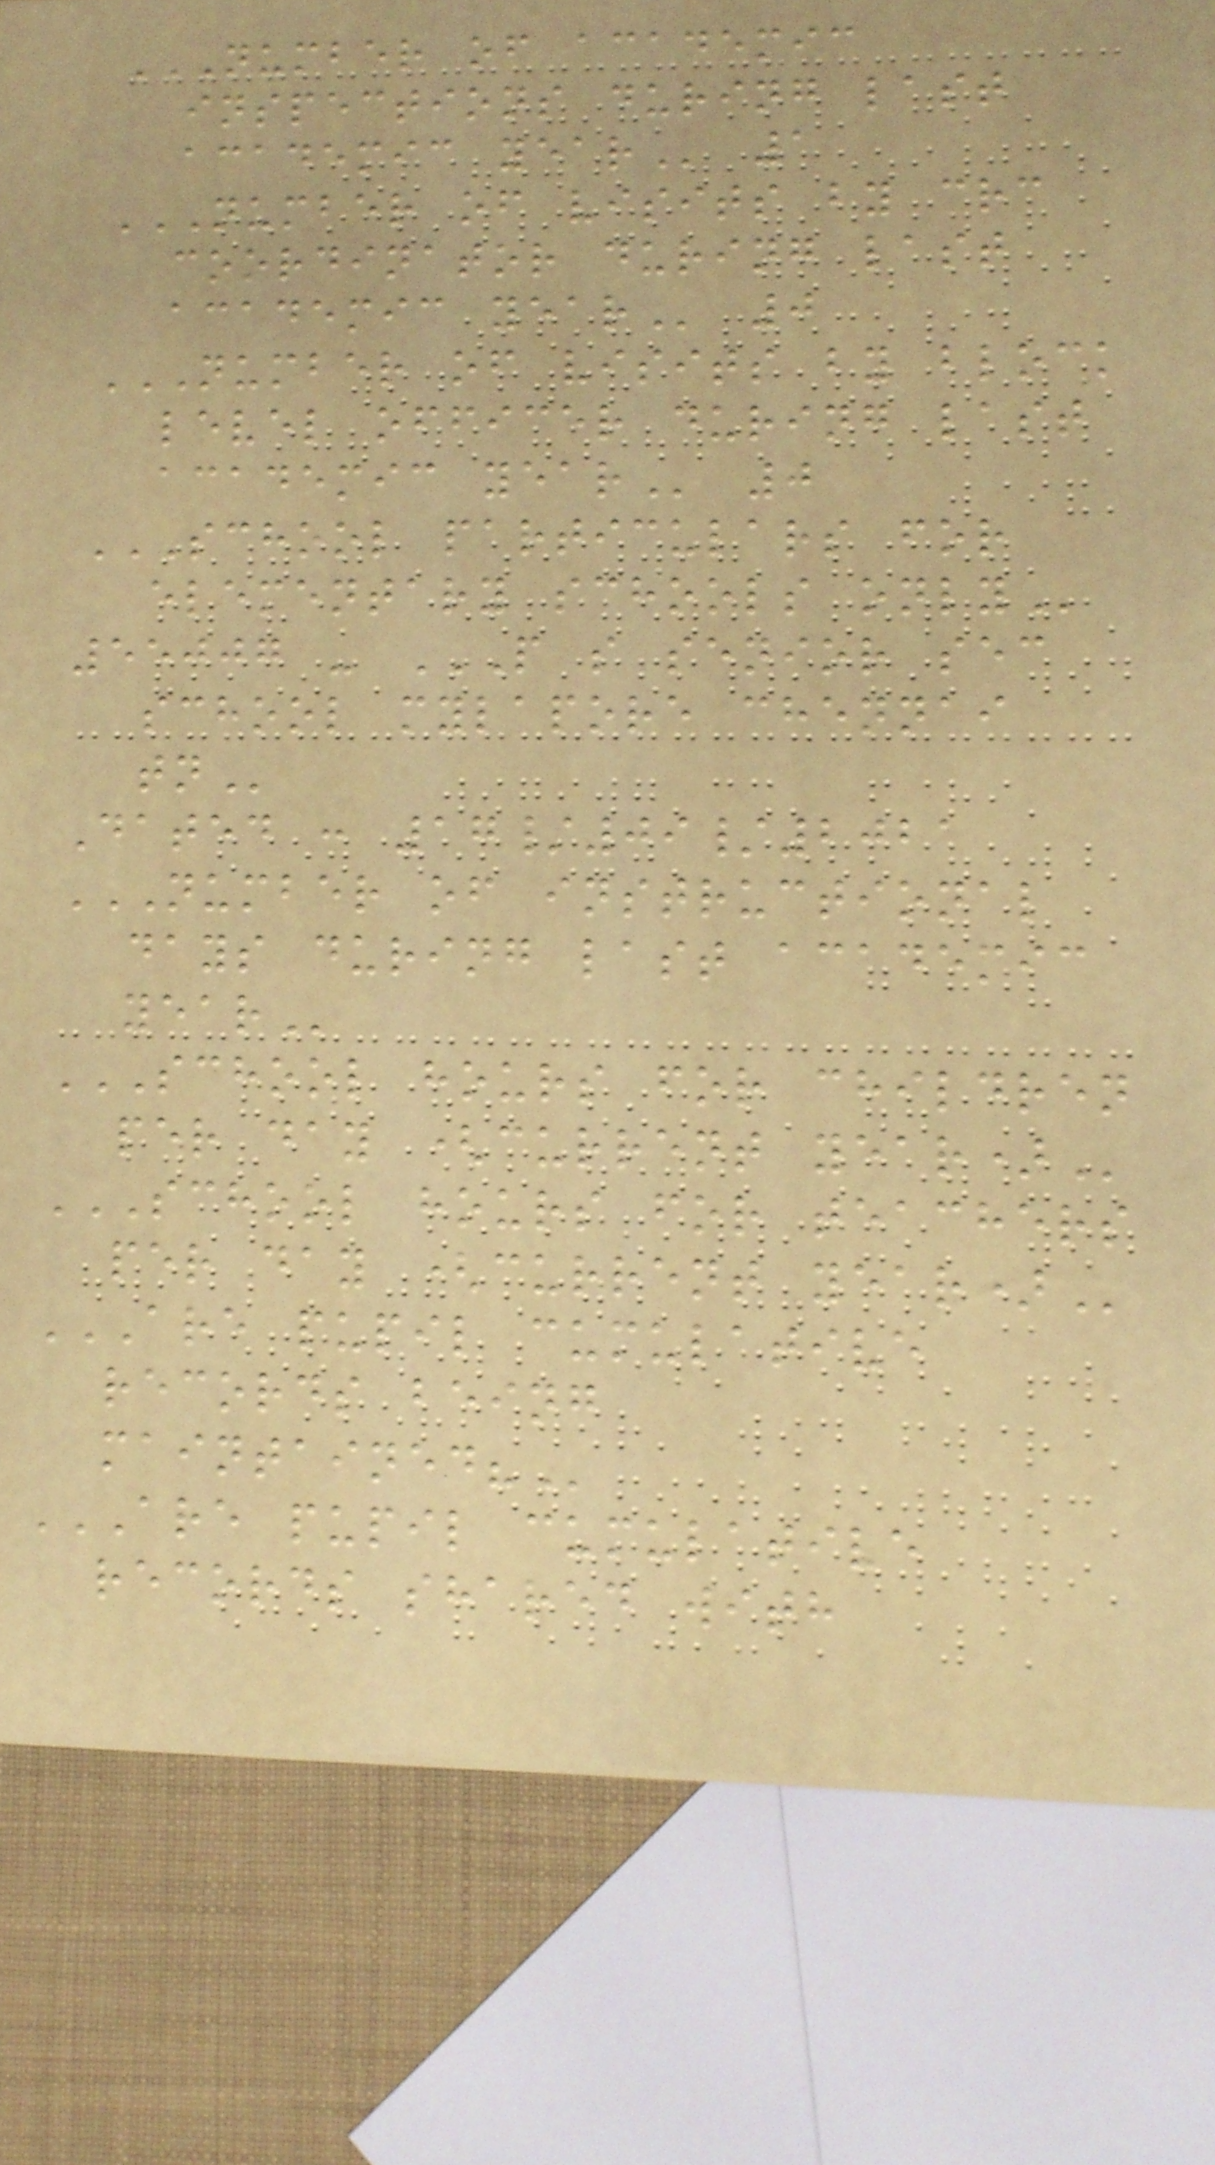NUMBER OF ACADEMIC
INSPECTIONS DURING LAST
ACADEMIC YEAR 1
NUMBER OF VISITS BY CRC
COORDINATOR DURING LAST
ACADEMIC YEAR 0
NUMBER OF VISITS BY BLOCK
LEVEL OFFICER DURING LAST
ACADEMIC YEAR 0
SCHOOL PARTICULARS FOR
ELEMENTARY SCHOOLS ONLY
55007 - P S SENIOR SEC
SCHOOL MYLAPORE CHENNAI
TN
Dated : 17/09/2021
NUMBER OF INSTRUCTIONAL
DAYS DURING LAST ACADEMIC
YEAR
SCHOOL HOURS FOR CHILDREN
PER DAY (CURRENT YEAR)
SCHOOL HOURS FOR TEACHERS
PER DAY (CURRENT YEAR)
ARE PUPIL CUMULATIVE
RECORDS BEING
MAINTAINED?
ARE PUPIL CUMULATIVE
RECORDS SHARED WITH
